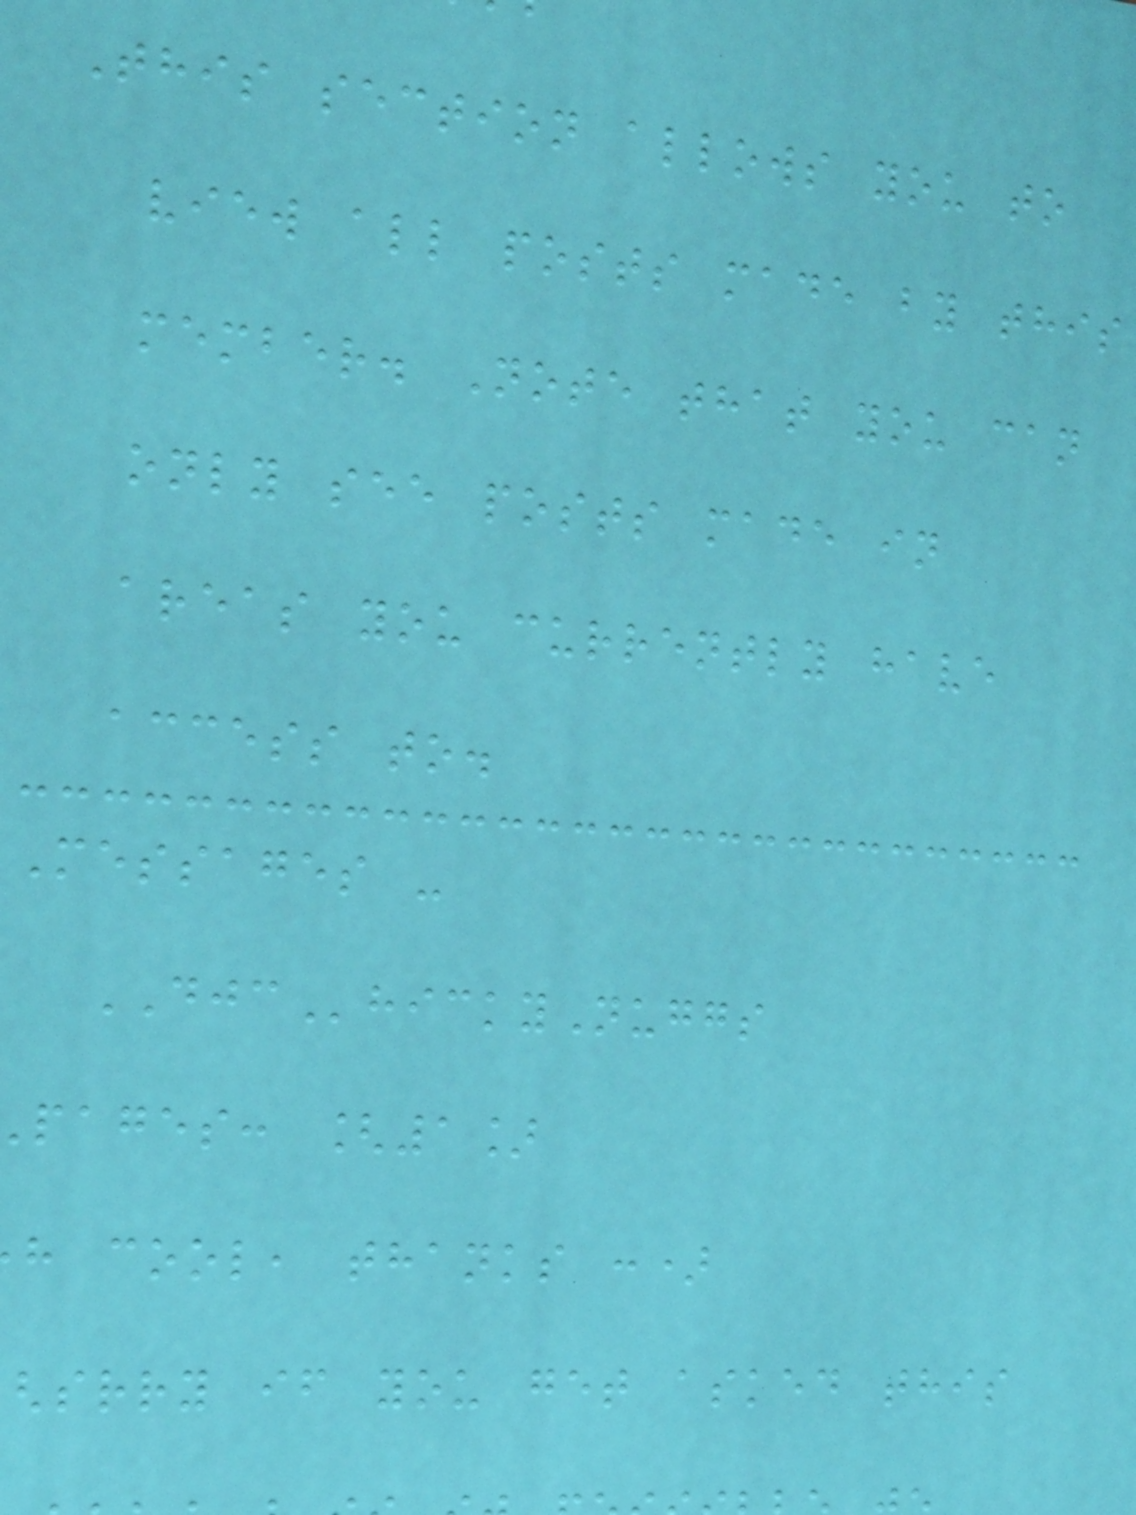This section allows you to
view all posts made by this
member. Note that you can
only see posts made in
areas you currently have
access to.
Messages -
DJChickyNuggs
pages: [1]
h cool, thanks :)
srry if you get asked this
